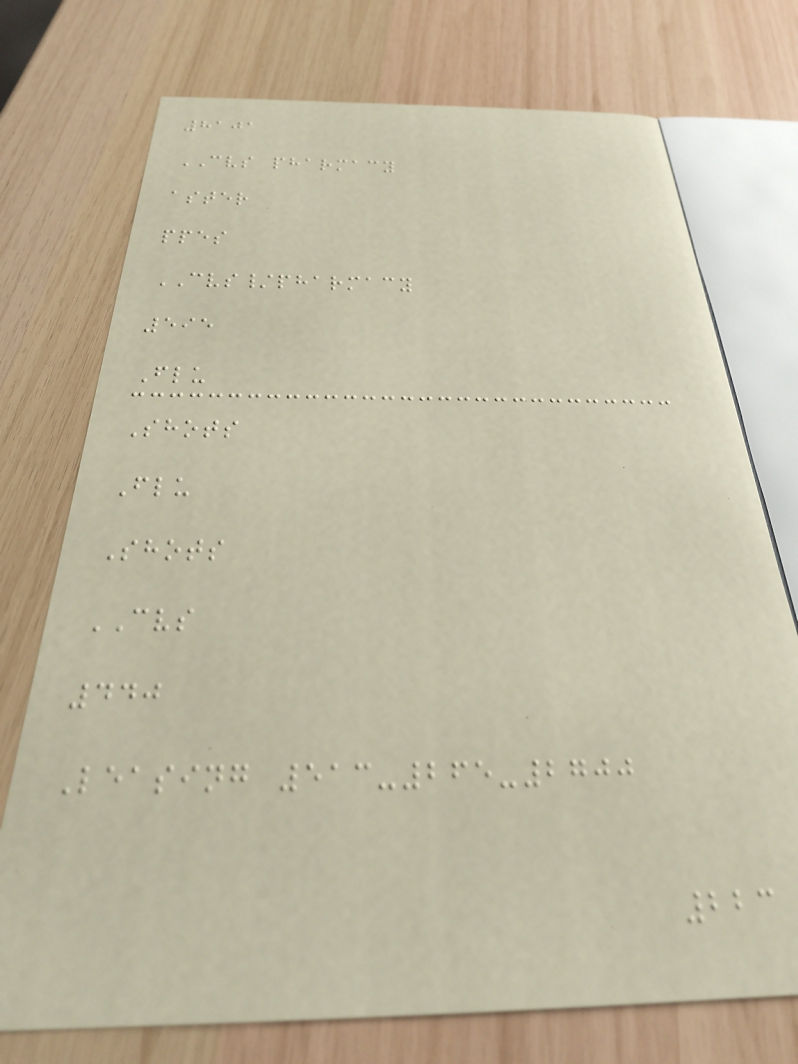8101
CVS pharmacy
aster
ppes
CVS/pharmacy
595
Flu
Shots
Flu
Shots
CVS
440
Leasing 513-265-2700
223
